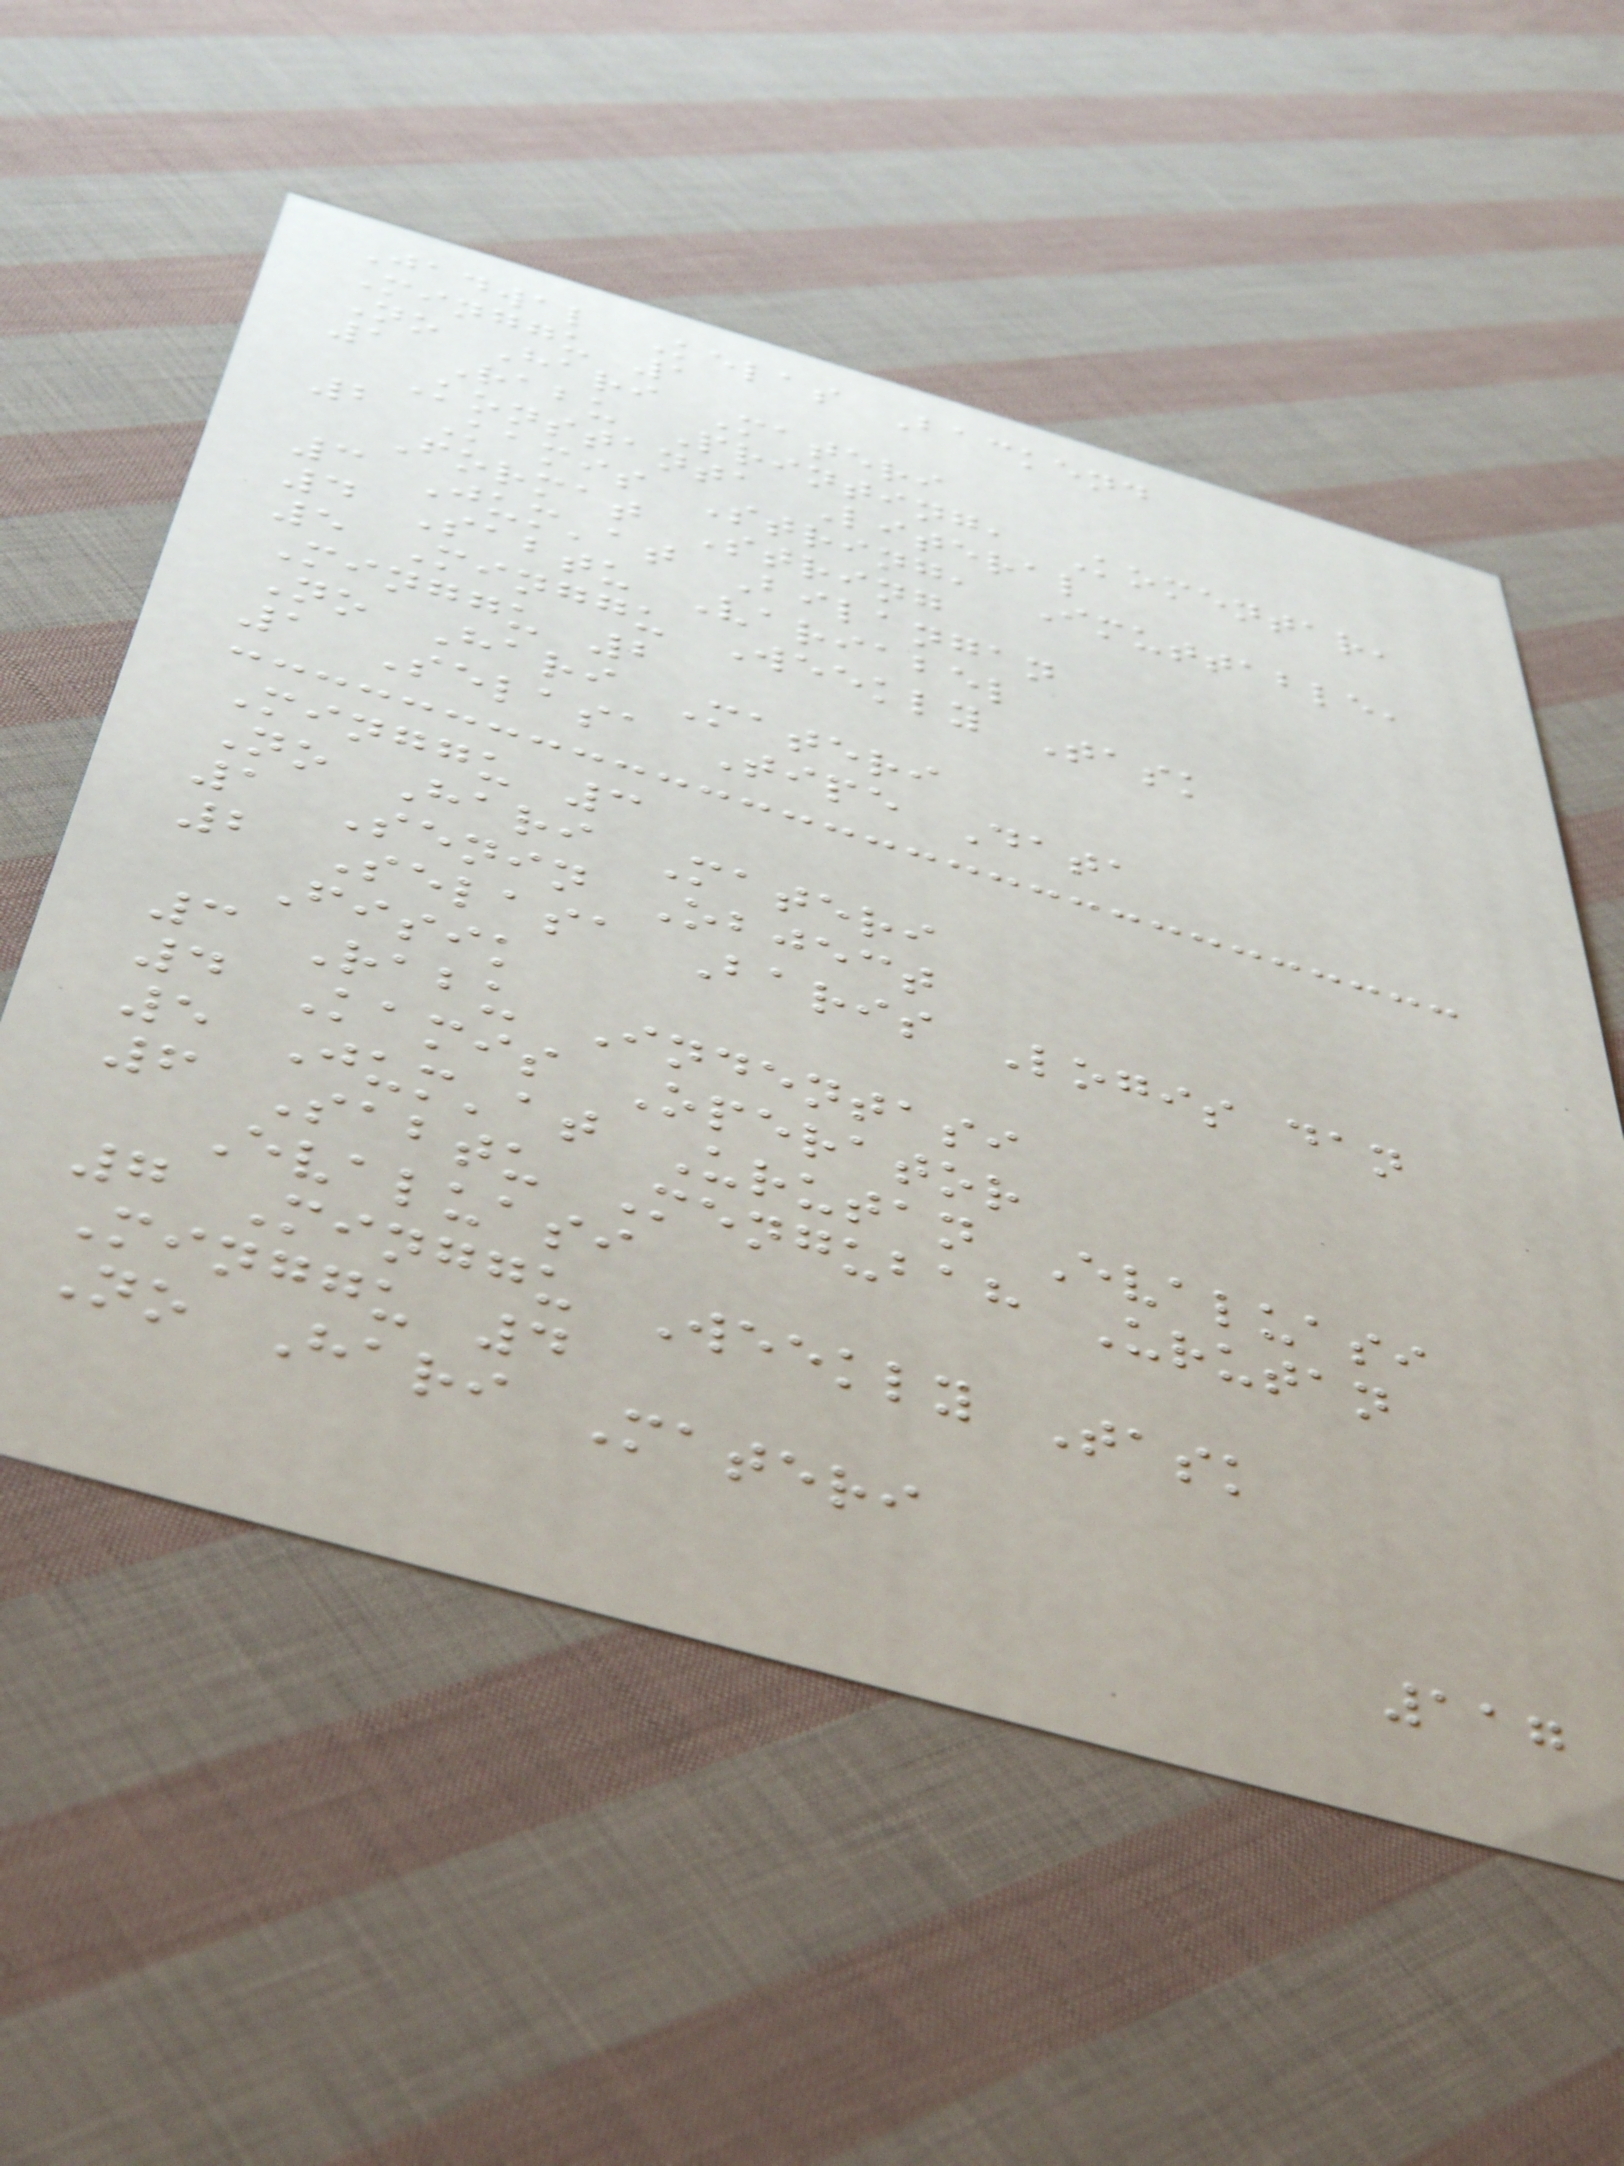Jadwal Kelas Backend
Minggu 1
No Hari Materi
1 Rabu Printing, Komentar,
Konstanta Literal
2 Kamis String, Imuttable,
Format String
3 Jum'at Bilangan
4 Sabtu Variabel
5 Minggu Weekly Task
Minggu 2
No Hari Materi
1 Selasa Tipe Data
Minggu 3
No Hari Materi
1 Senin Object
2 Selasa Baris Logis dan
Fisik
3 Rabu Indentasi
4 Kamis Operator
5 Jum'at Urutan Evaluasi
6 Sabtu Mengubah Urutan
Evaluasi
7 Minggu Weekly Task
Minggu 4
No Hari Materi
117
